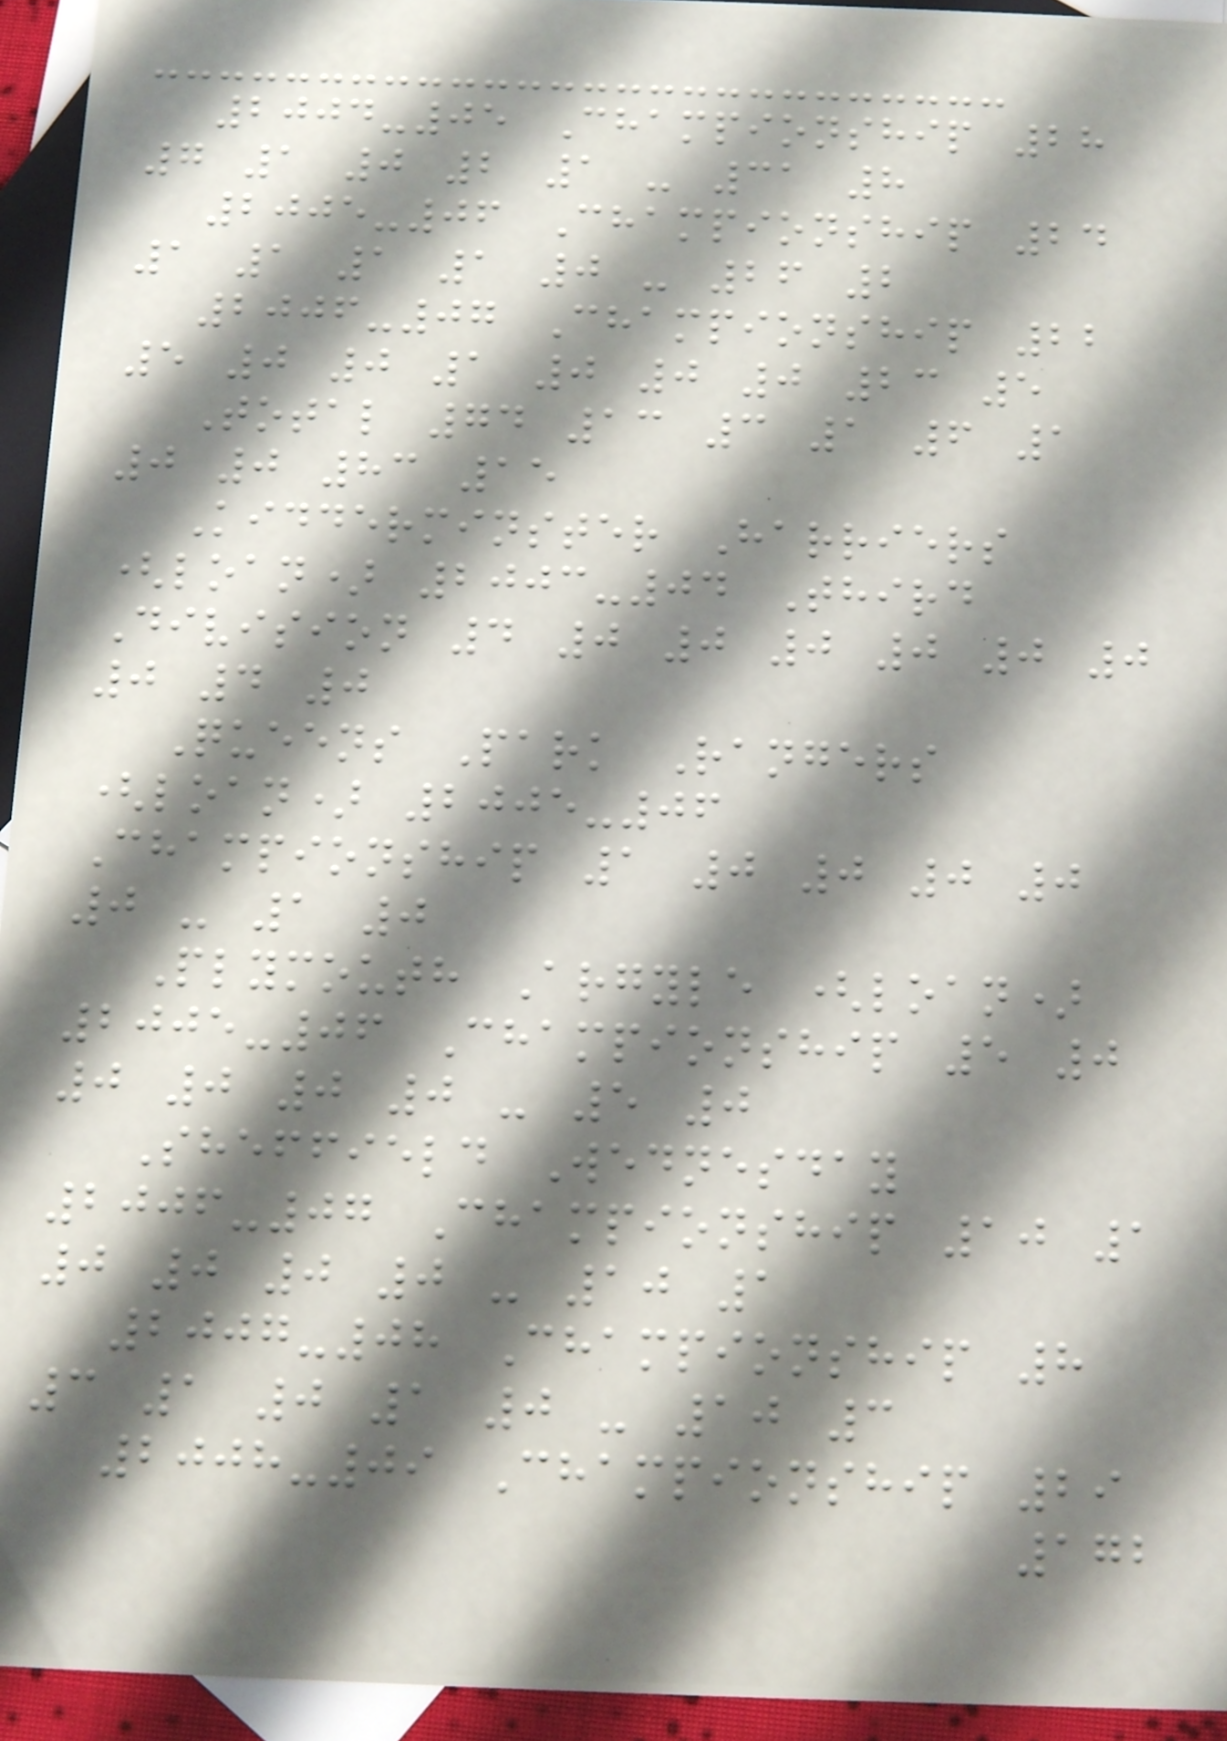2004-05 Championship 28
7 1 0 2 1 - 31 8
2005-06 Championship 24
1 1 1 1 0 - 26 2
2006-07 Championship 22
5 0 0 1 0 0 0 23 5
Total 74 13 3 1 6 1
0 0 83 15
Kidderminster Harriers
(loan) 2003-04 Third
Division 4 0 0 0 0 0 0
0 4 0
Queens Park Rangers
(loan) 2005-06
Championship 1 0 0 0 0
0 - 1 0
Plymouth Argyle (loan)
2005-06 Championship 5 0
0 0 0 0 - 5 0
Sheffield Wednesday
2006-07 Championship 10 1
0 0 0 0 - 10 1
2007-08 Championship 8
3 1 0 1 0 - 10 3
2008-09 Championship 29
172
